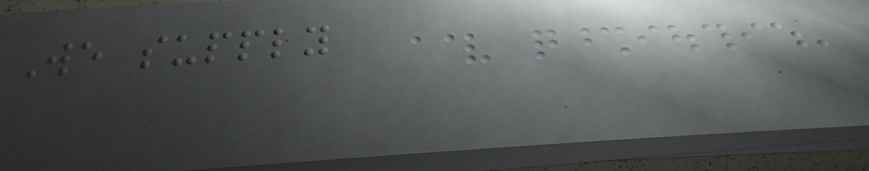We supply
